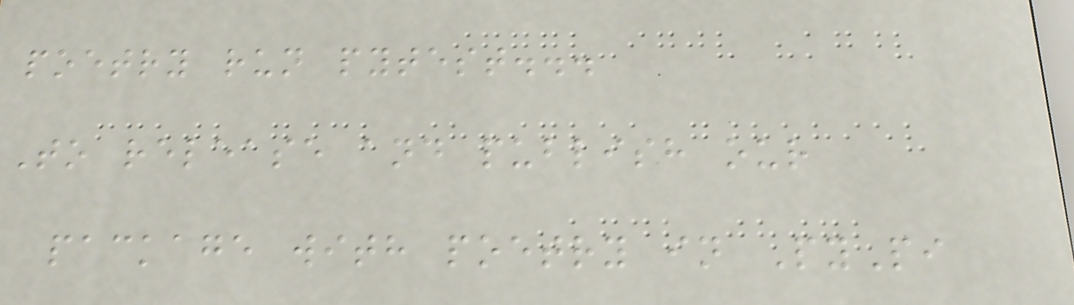poetry run pytest...
To release and publish our
package with poetry in PyPi
